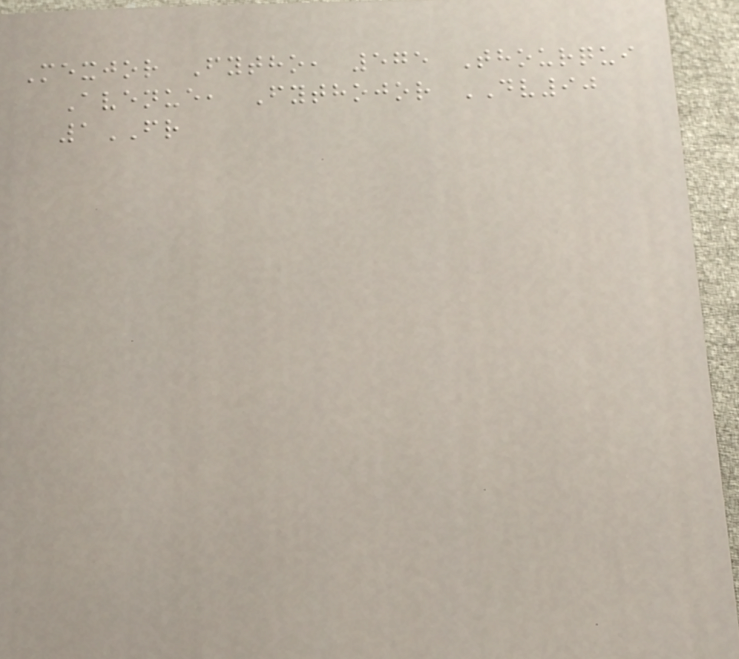Mexjor Fytho, 575 Thourqui
Avenue, Fythojor DV90
1FR
